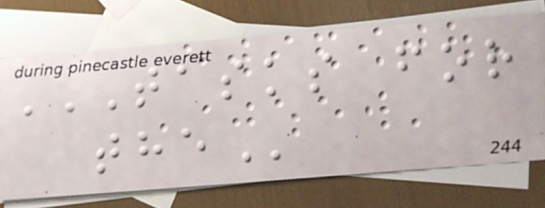TASKS FOR
THE
